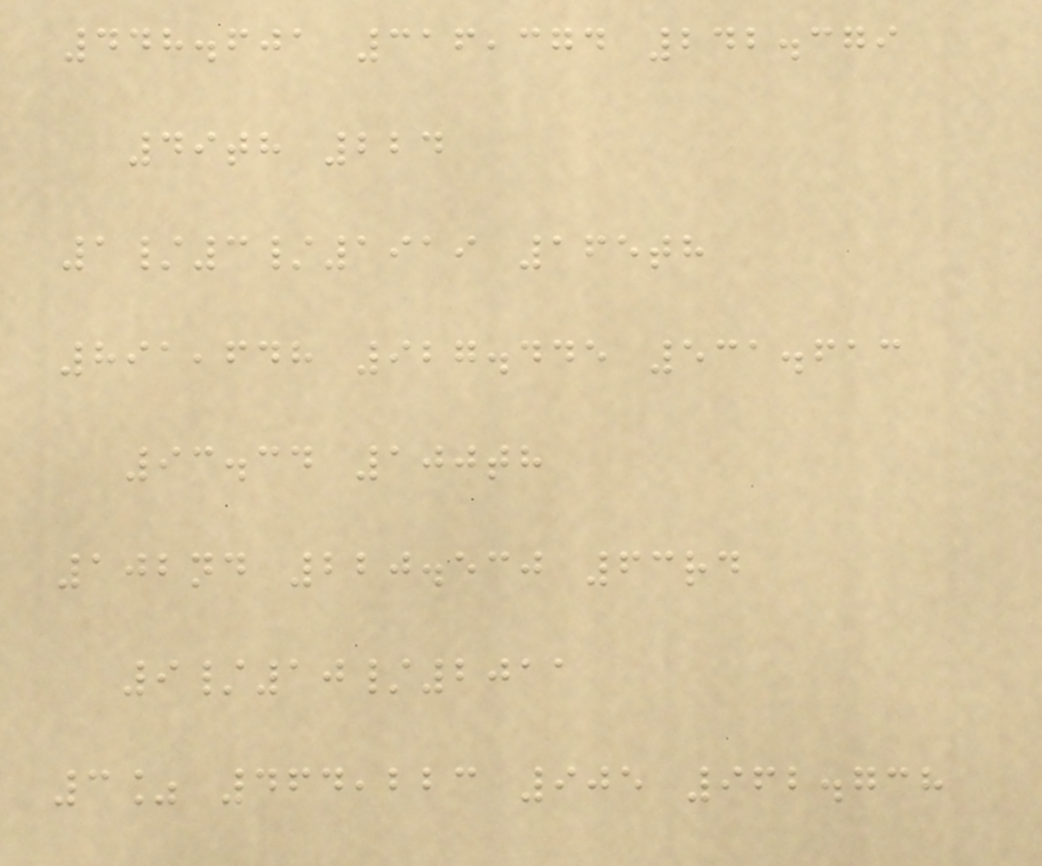448.601 316,374 242.379
49th 224
1/3/1919 165th
891,648 927.445 531.613
93.34 100th
102nd 220.530 63rd
9/10/2011
3% 464,223 905 962.738
